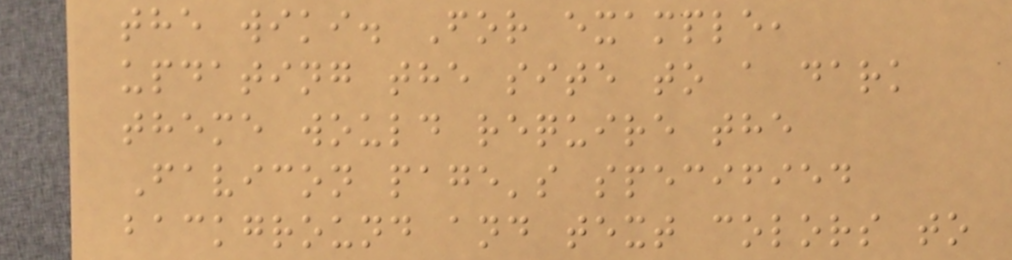the wiki. For example,
updating the site to a dark
theme would require the
Favicon page's specified
background and text colors to
